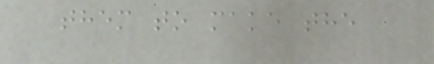them to make the
